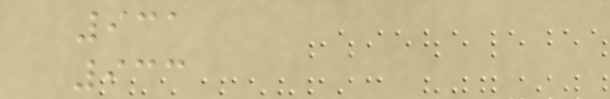931
933
